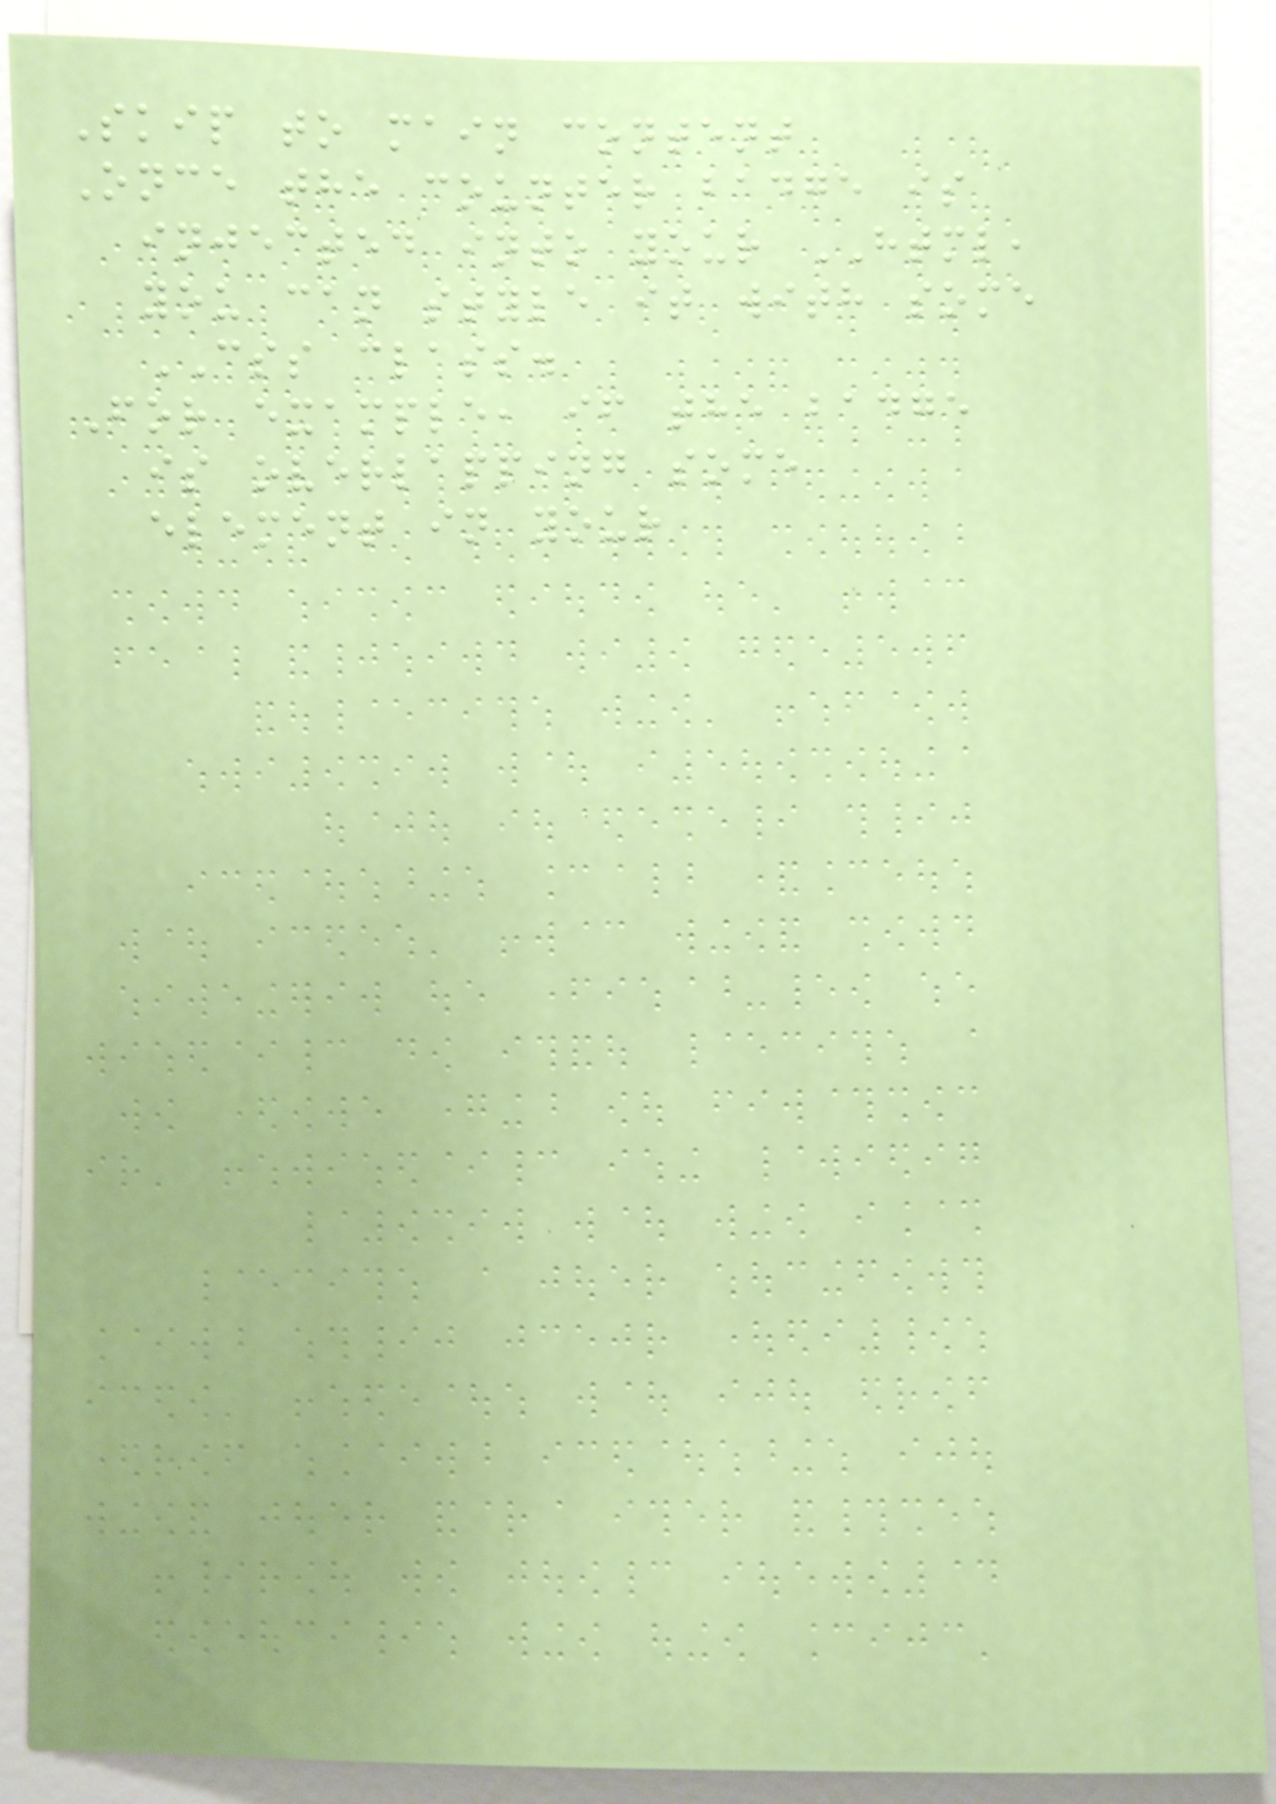Skip to main content
Once the counter badge is
injected into your HTML,
you can style it with some
CSS class.
For example, if the badge
is overlapping some
element in your
